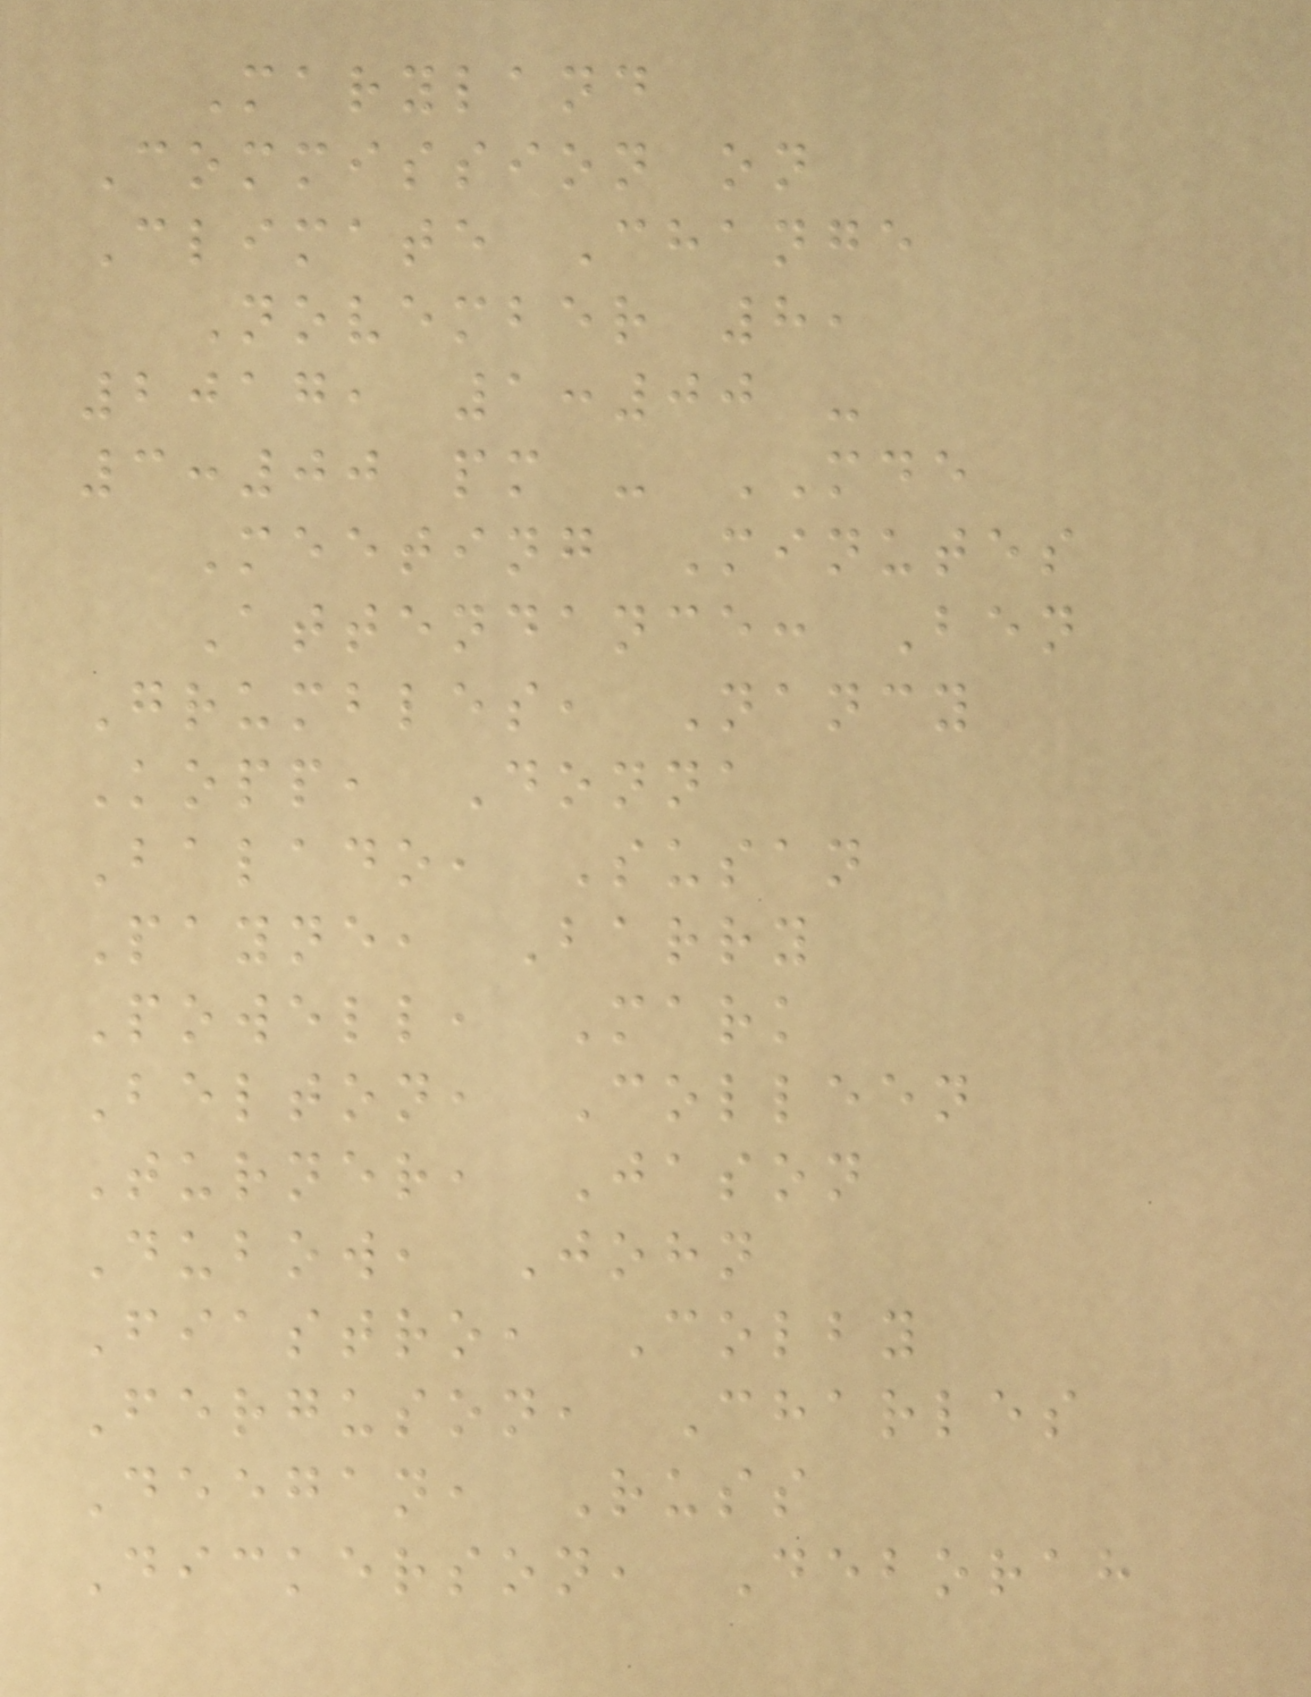Maryland
Commission on
Climate Change
November 8,
2017, 1:00 -
3:00 pm - MDE
Meeting Minutes
Attendance: Ben
Grumbles, Nancy
Kopp, Donna
Balado, Susan
Payne, Barry
Powell, Mark
Belton, Colleen
Turner, Jason
Dubow, John
Fiastro, Colby
Ferguson, Charles
Deegan, Russ
Dickerson, Deborah
